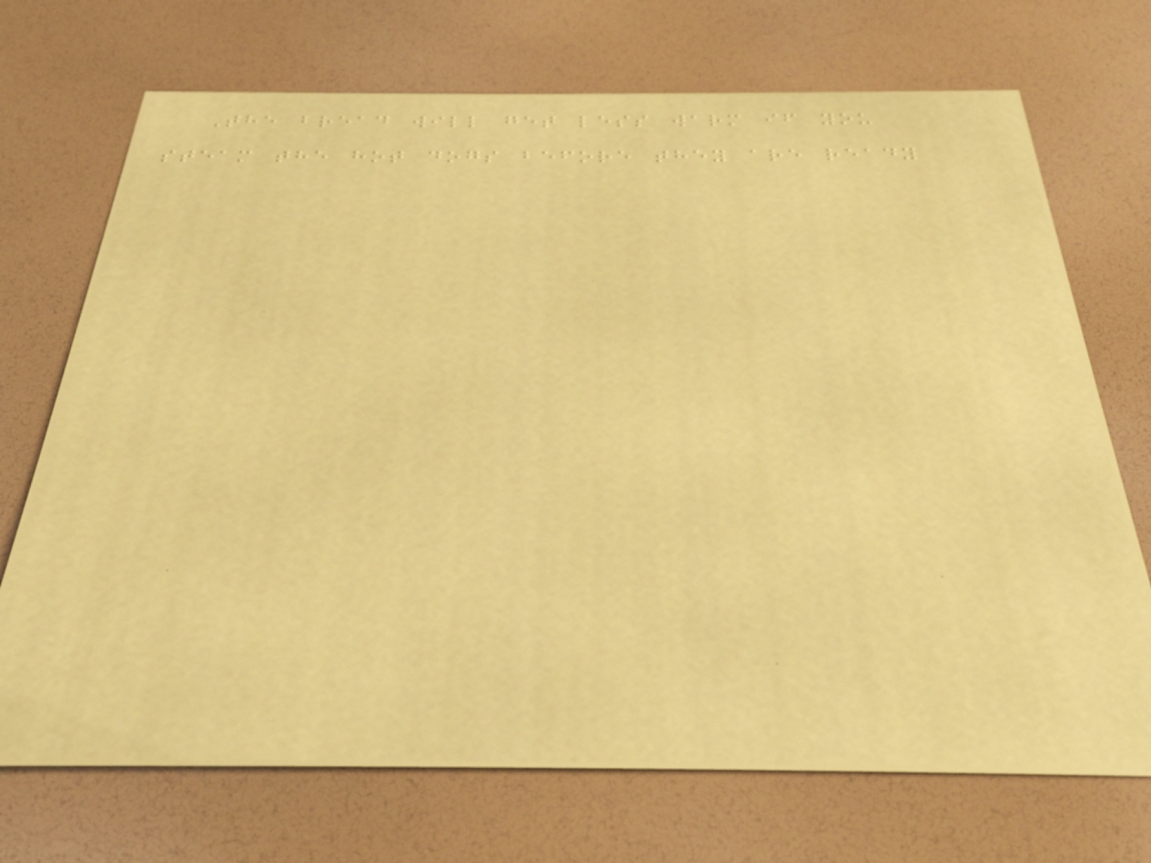The bread will get less warm if you
steam the hot dogs before they are ready
